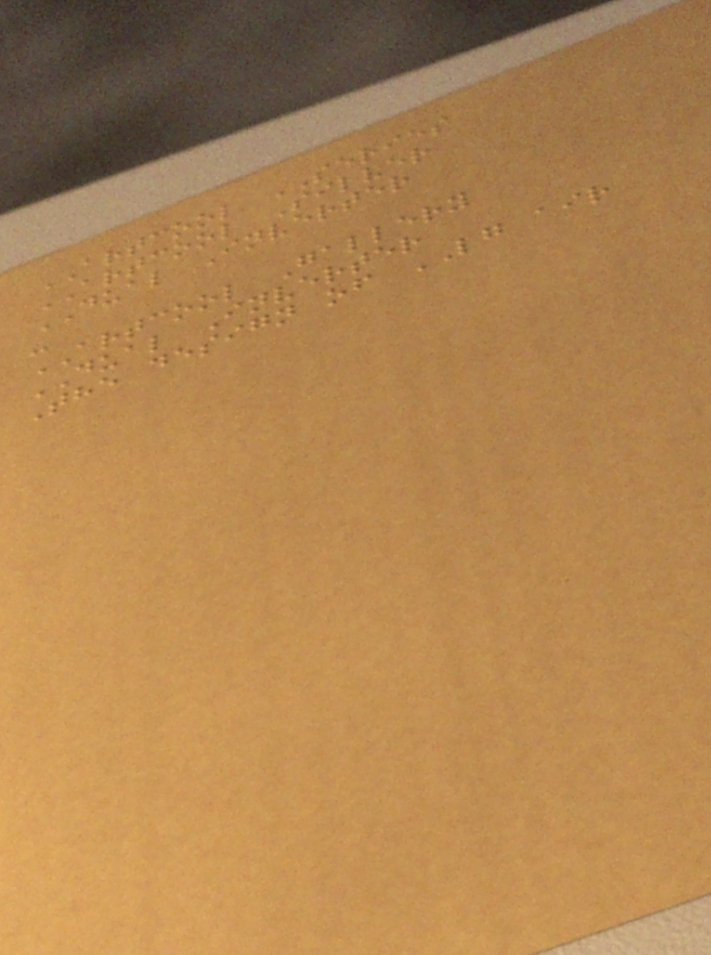ARTCOOL SERIES
ARTCOOL Silver
DUAL Inverter
-
ARTCOOL Gallery
DUAL Inverter
The design of LG air
